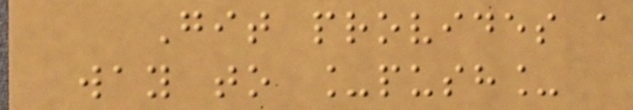Git provides a
way to _push_
